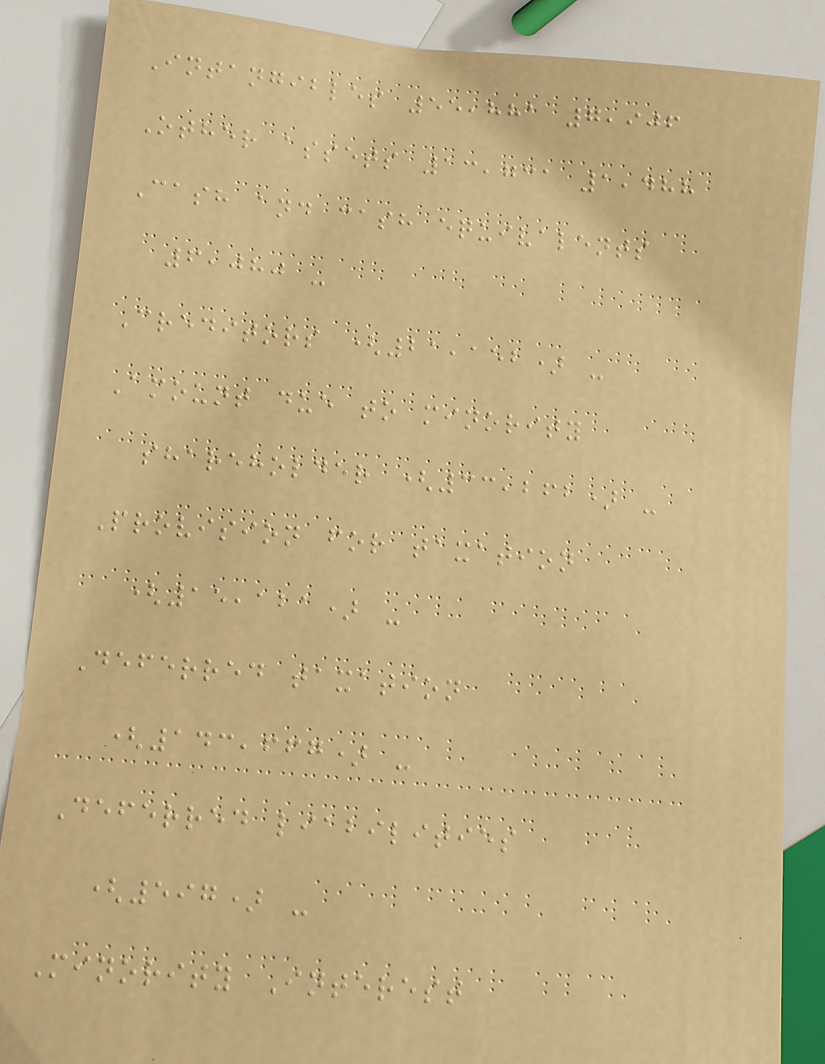Intangibles 55,881 7,906
Other assets 13,731 1,488
Cash and cash equivalents
6,080 -
Creditors (21,152) -
Amount due to minority
shareholder (33,262) -
Provision for taxation
(15,121) -
Deferred taxation
(143,667) -
Deferred liabilities
(597) -
Minority Interest
